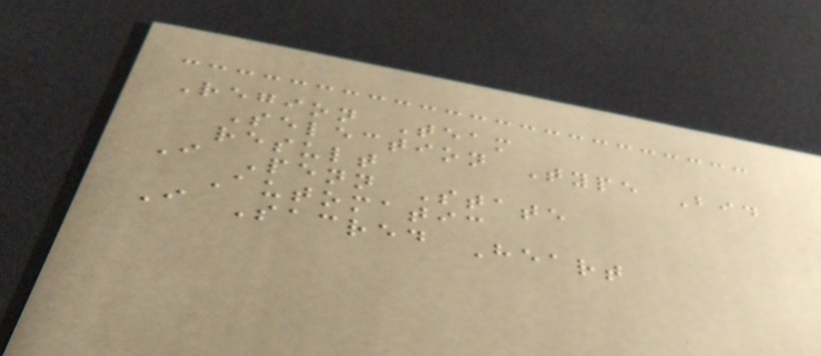Region Team
Selection Type Bid
result
I Penn State
Automatic
I Sacred Heart
